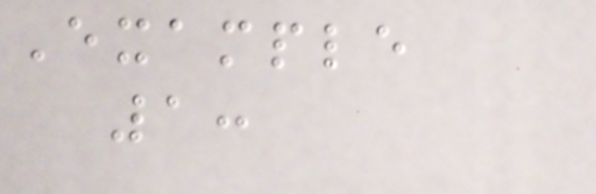Example
1:
